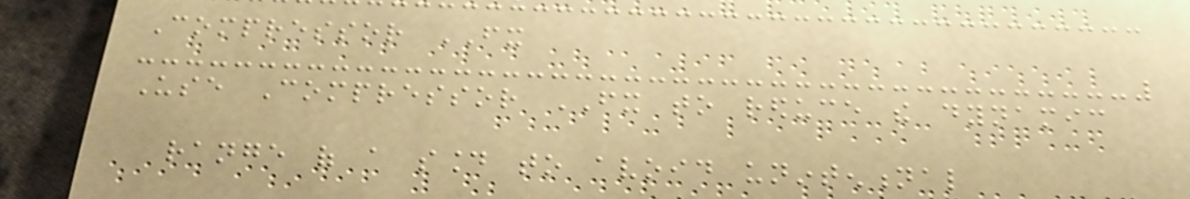Compressor FX
Use Compressor FX to reduce the dynamic
range of a sound to avoid unintentional
